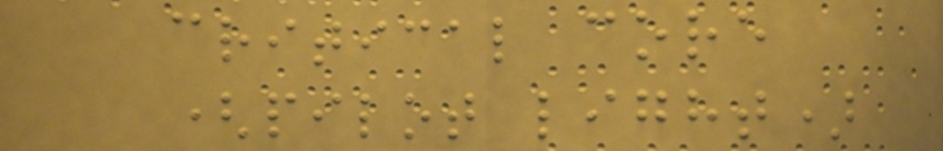critical core
(pilot light)
